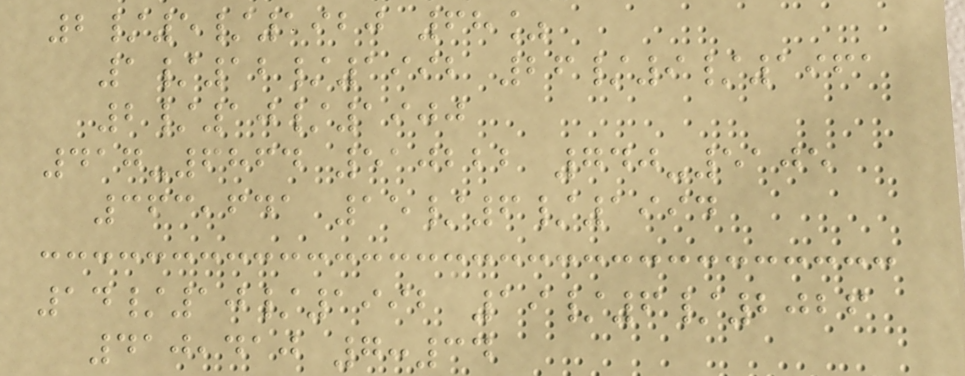2/5/1920 68%
1/12/1992 26/9/1961
2/10/1900
417-6864 510222 740-5105
363,641 15/6/1994
14/10/1992 19/6/2026
410,410 7:34
